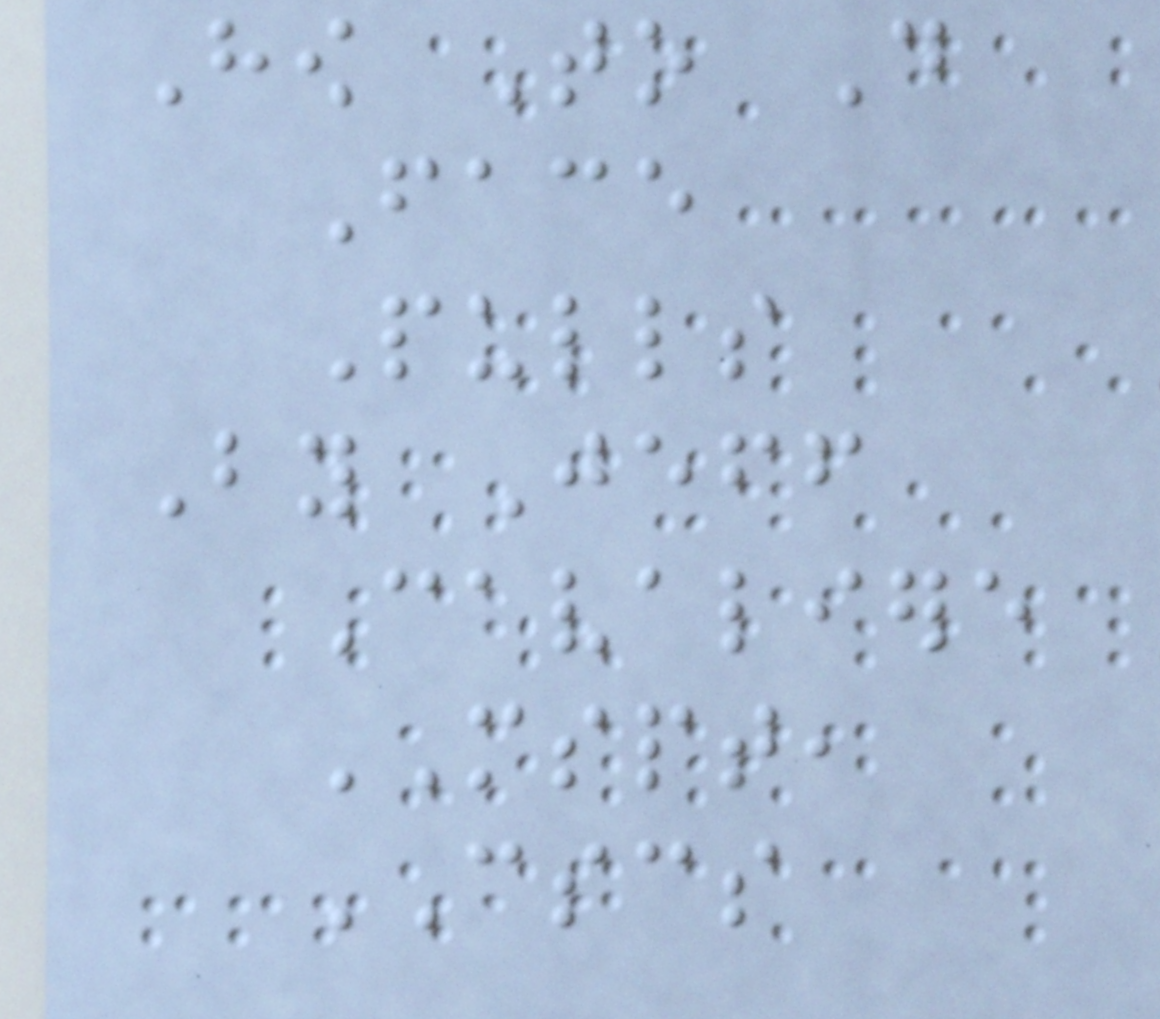How To Do
Face
Pulls
By Jeff
Cavaliere
MSPT,
CSCS
